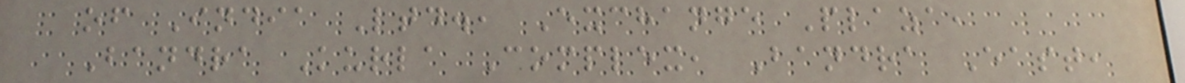of India Ltd., Exchange Plaza,
Bandra Kurla Complex, Bandra East,
